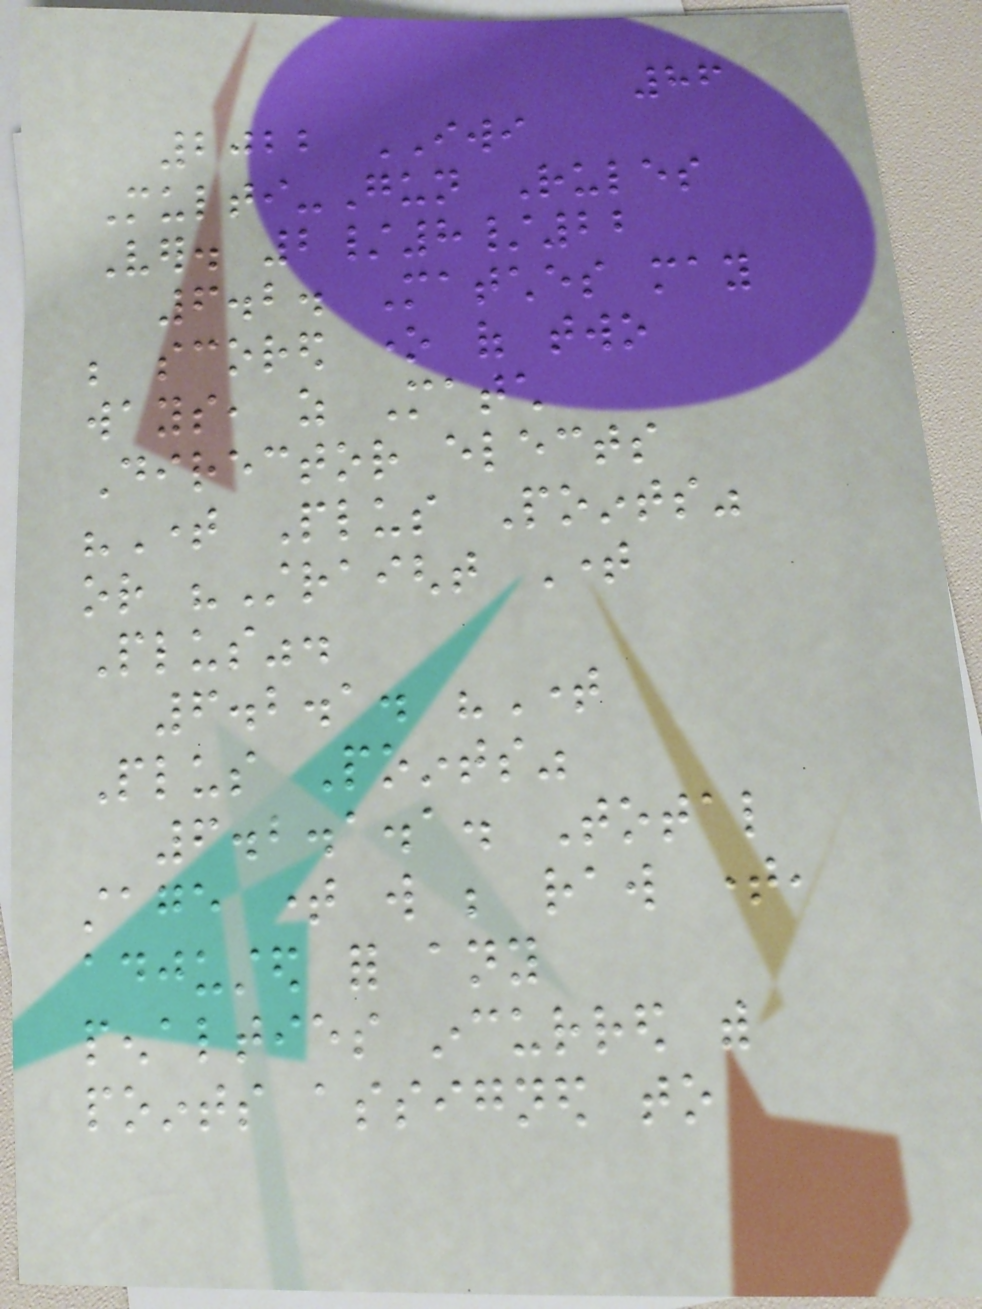86
2022 IWI
Multi-Gun Rules
Ver. 2/8/22
6.2. Matches may
be scored one of two
ways, as Match
Director elects
"Time Plus Points"
or "Straight Time
Plus".
6.2.1. "Time
Plus Points"
6.2.1.1. Total
stage time will be raw time,
adjusted for any
penalties incurred with
points assigned to
